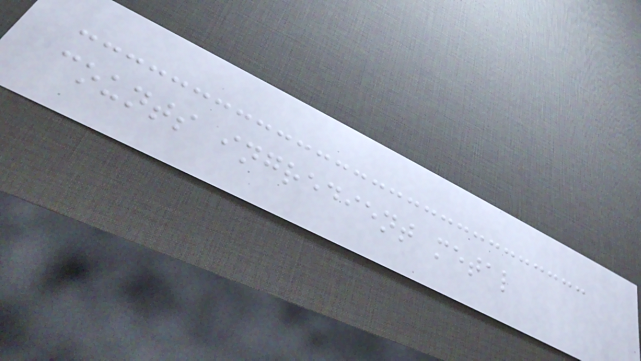counts ingredient metal
